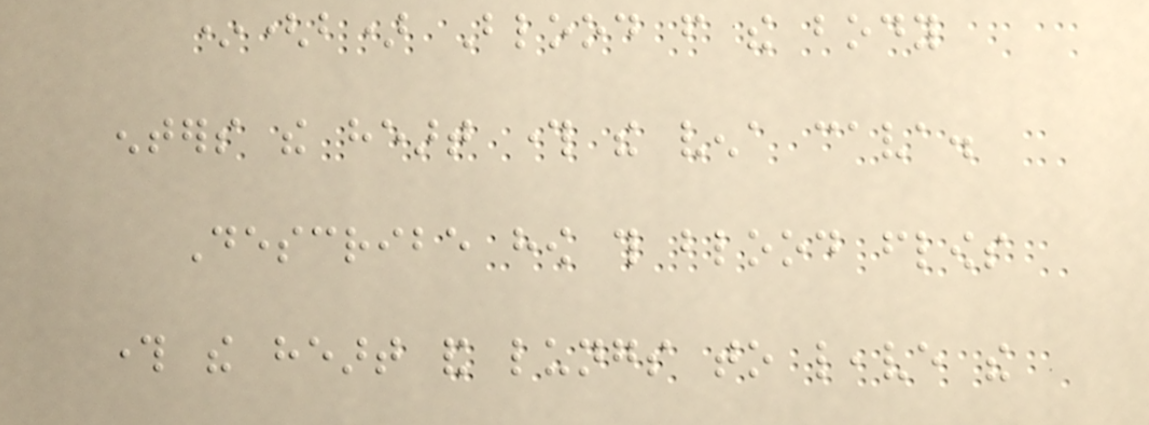*(b) Blood from the body
enters the heart through the vena cava.
Describe how this blood flows
through the heart and lungs to leave the
